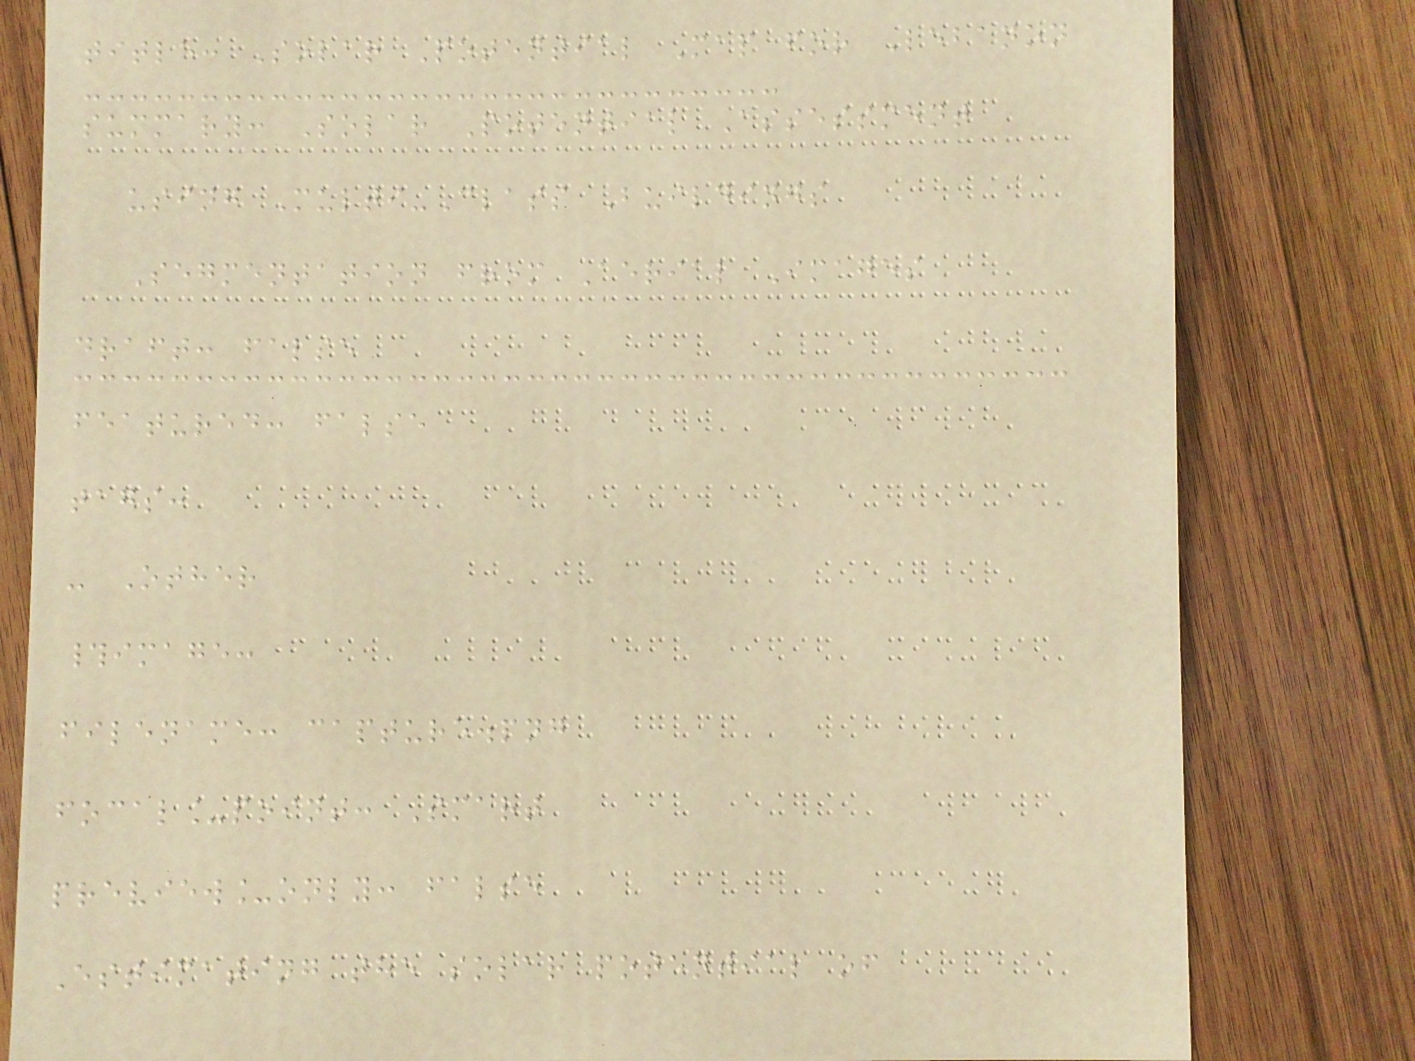title: Solar Potential Map for Lebanon
summary: Solar Potential Assessment
using Multi-Class Buildings
Segmentation from Aerial Images
draft: false
featured: false
tags:
- Other
#image:
filename: capture.png
focal_point: Smart
preview_only: false
Estimating the solar potential of
